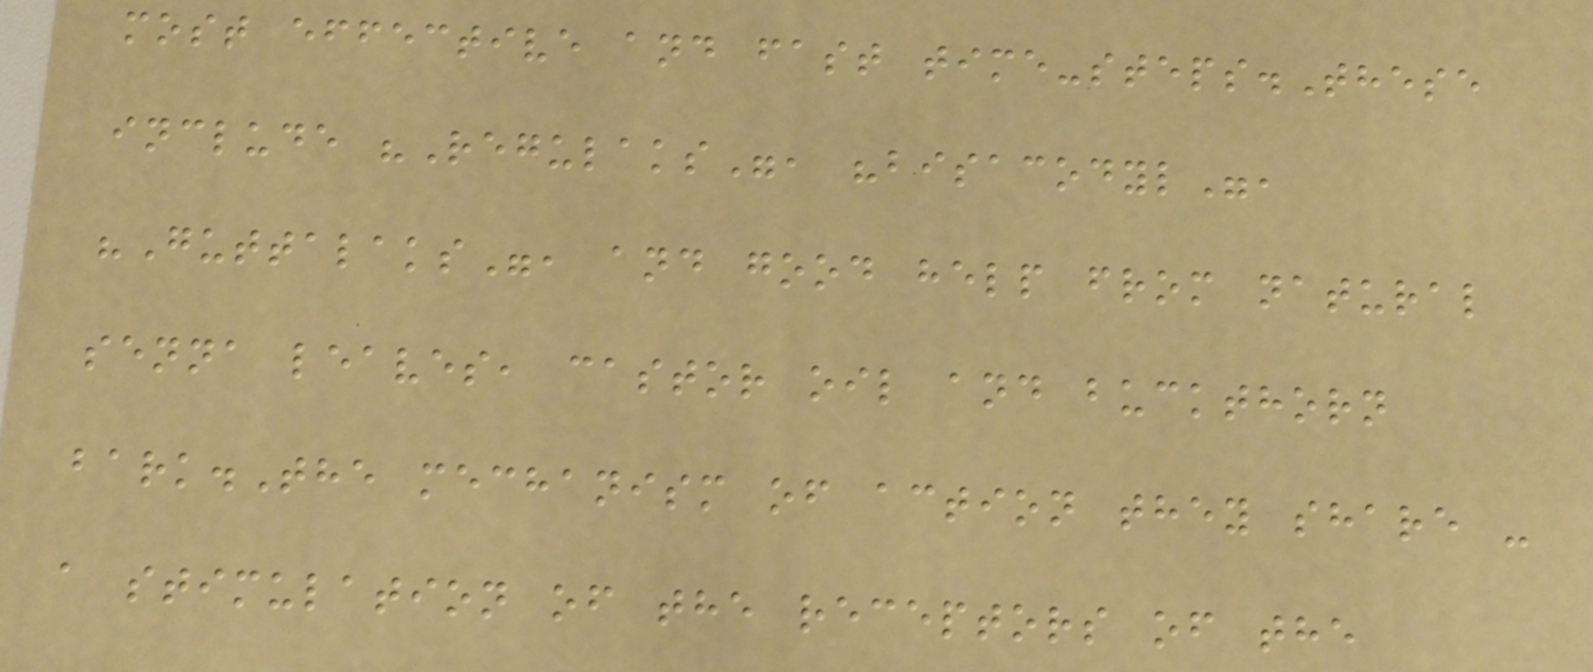most effective and fast time-steps.These
include "Regulaks", "bisacodyl",
"Guttalaks", and good help from natural
senna leaves, castor oil and buckthorn
bark.The mechanism of action they share -
a stimulation of the receptors of the
